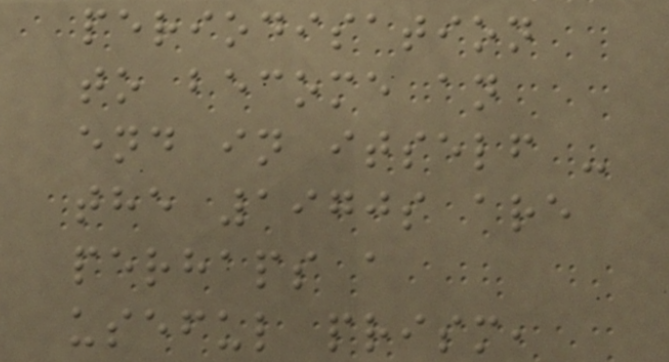periodisation
to become an
end in itself -
the 1970s are
perhaps a
useful prism,
